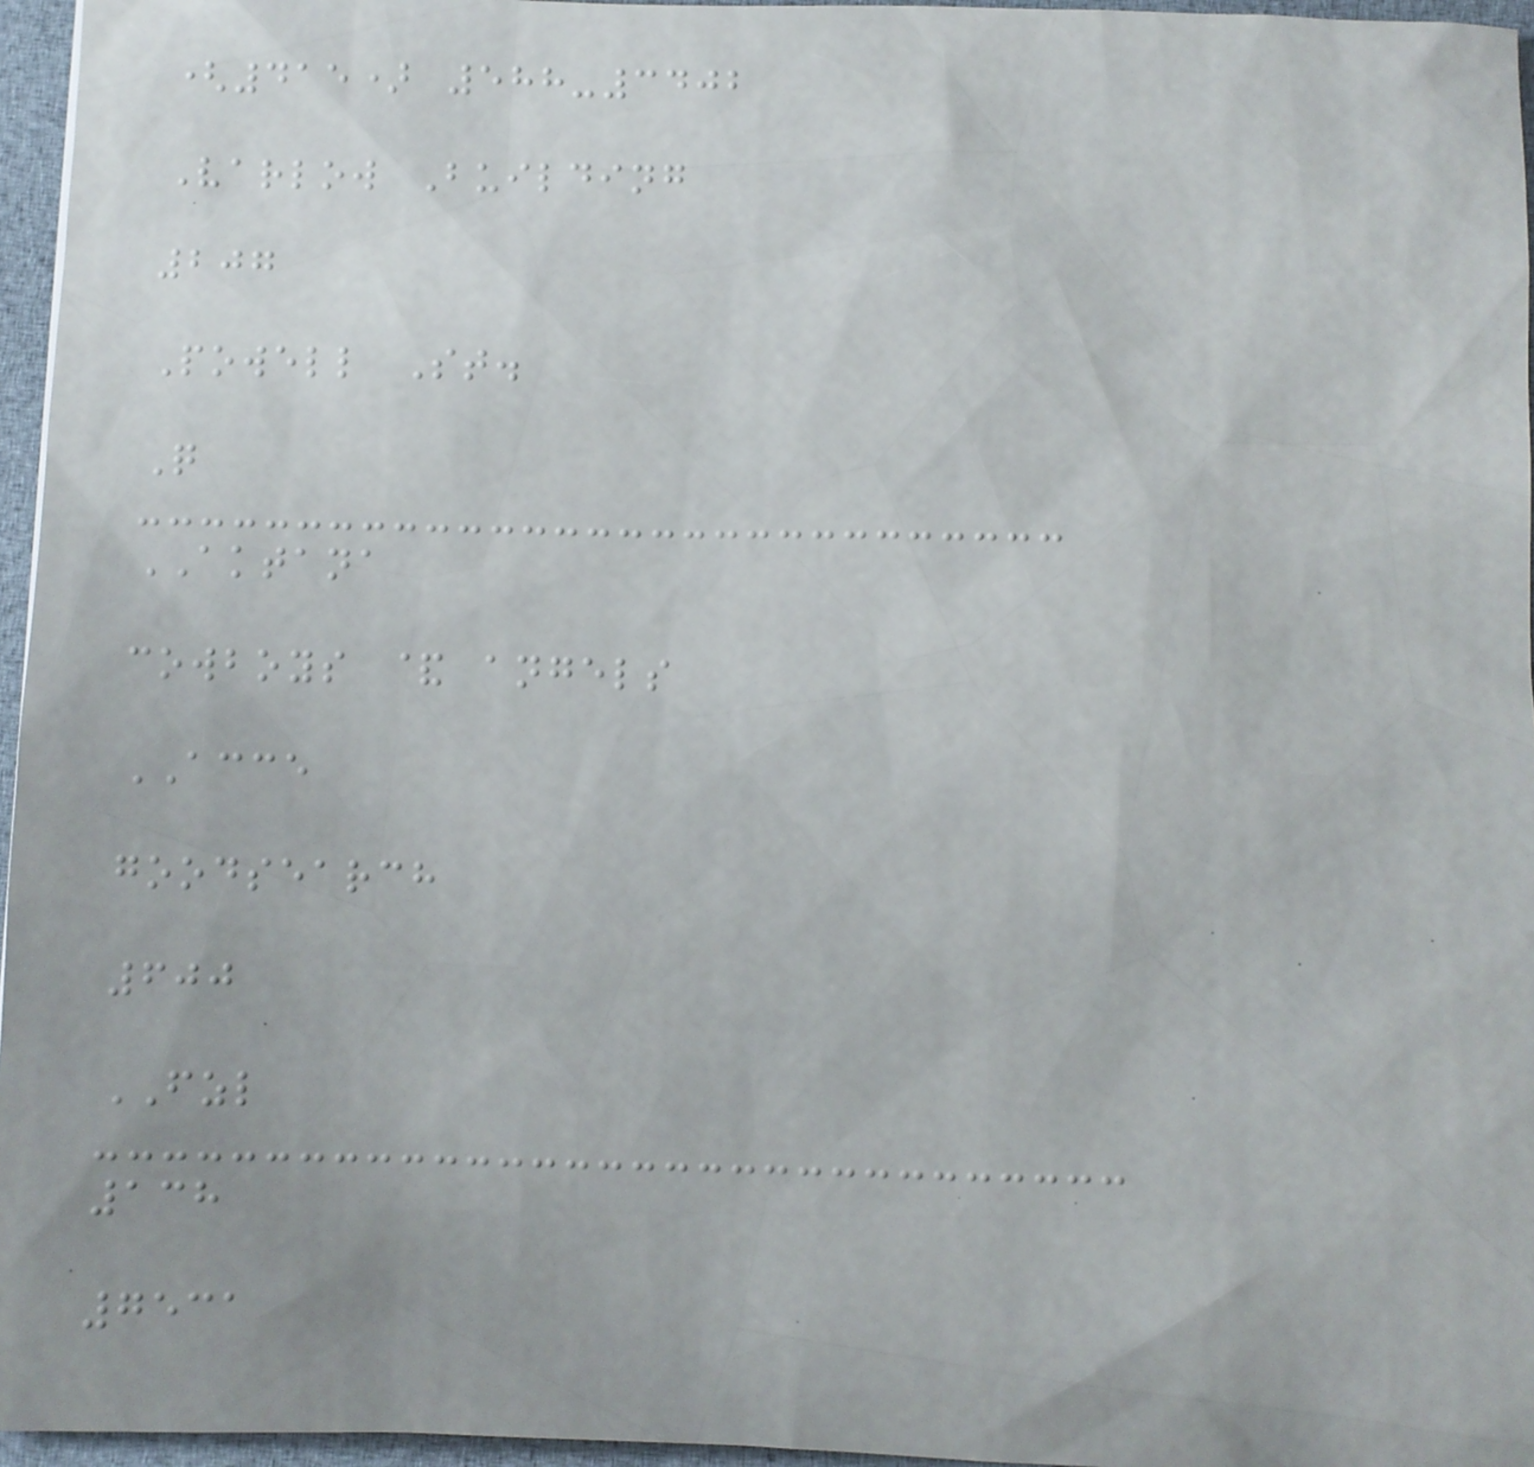(415) 588-3402
Varlow Building
207
Powell St.
Q
AKTANA
cowboys & angels
ACCE
goodsearch
600
FZL
138
7531
